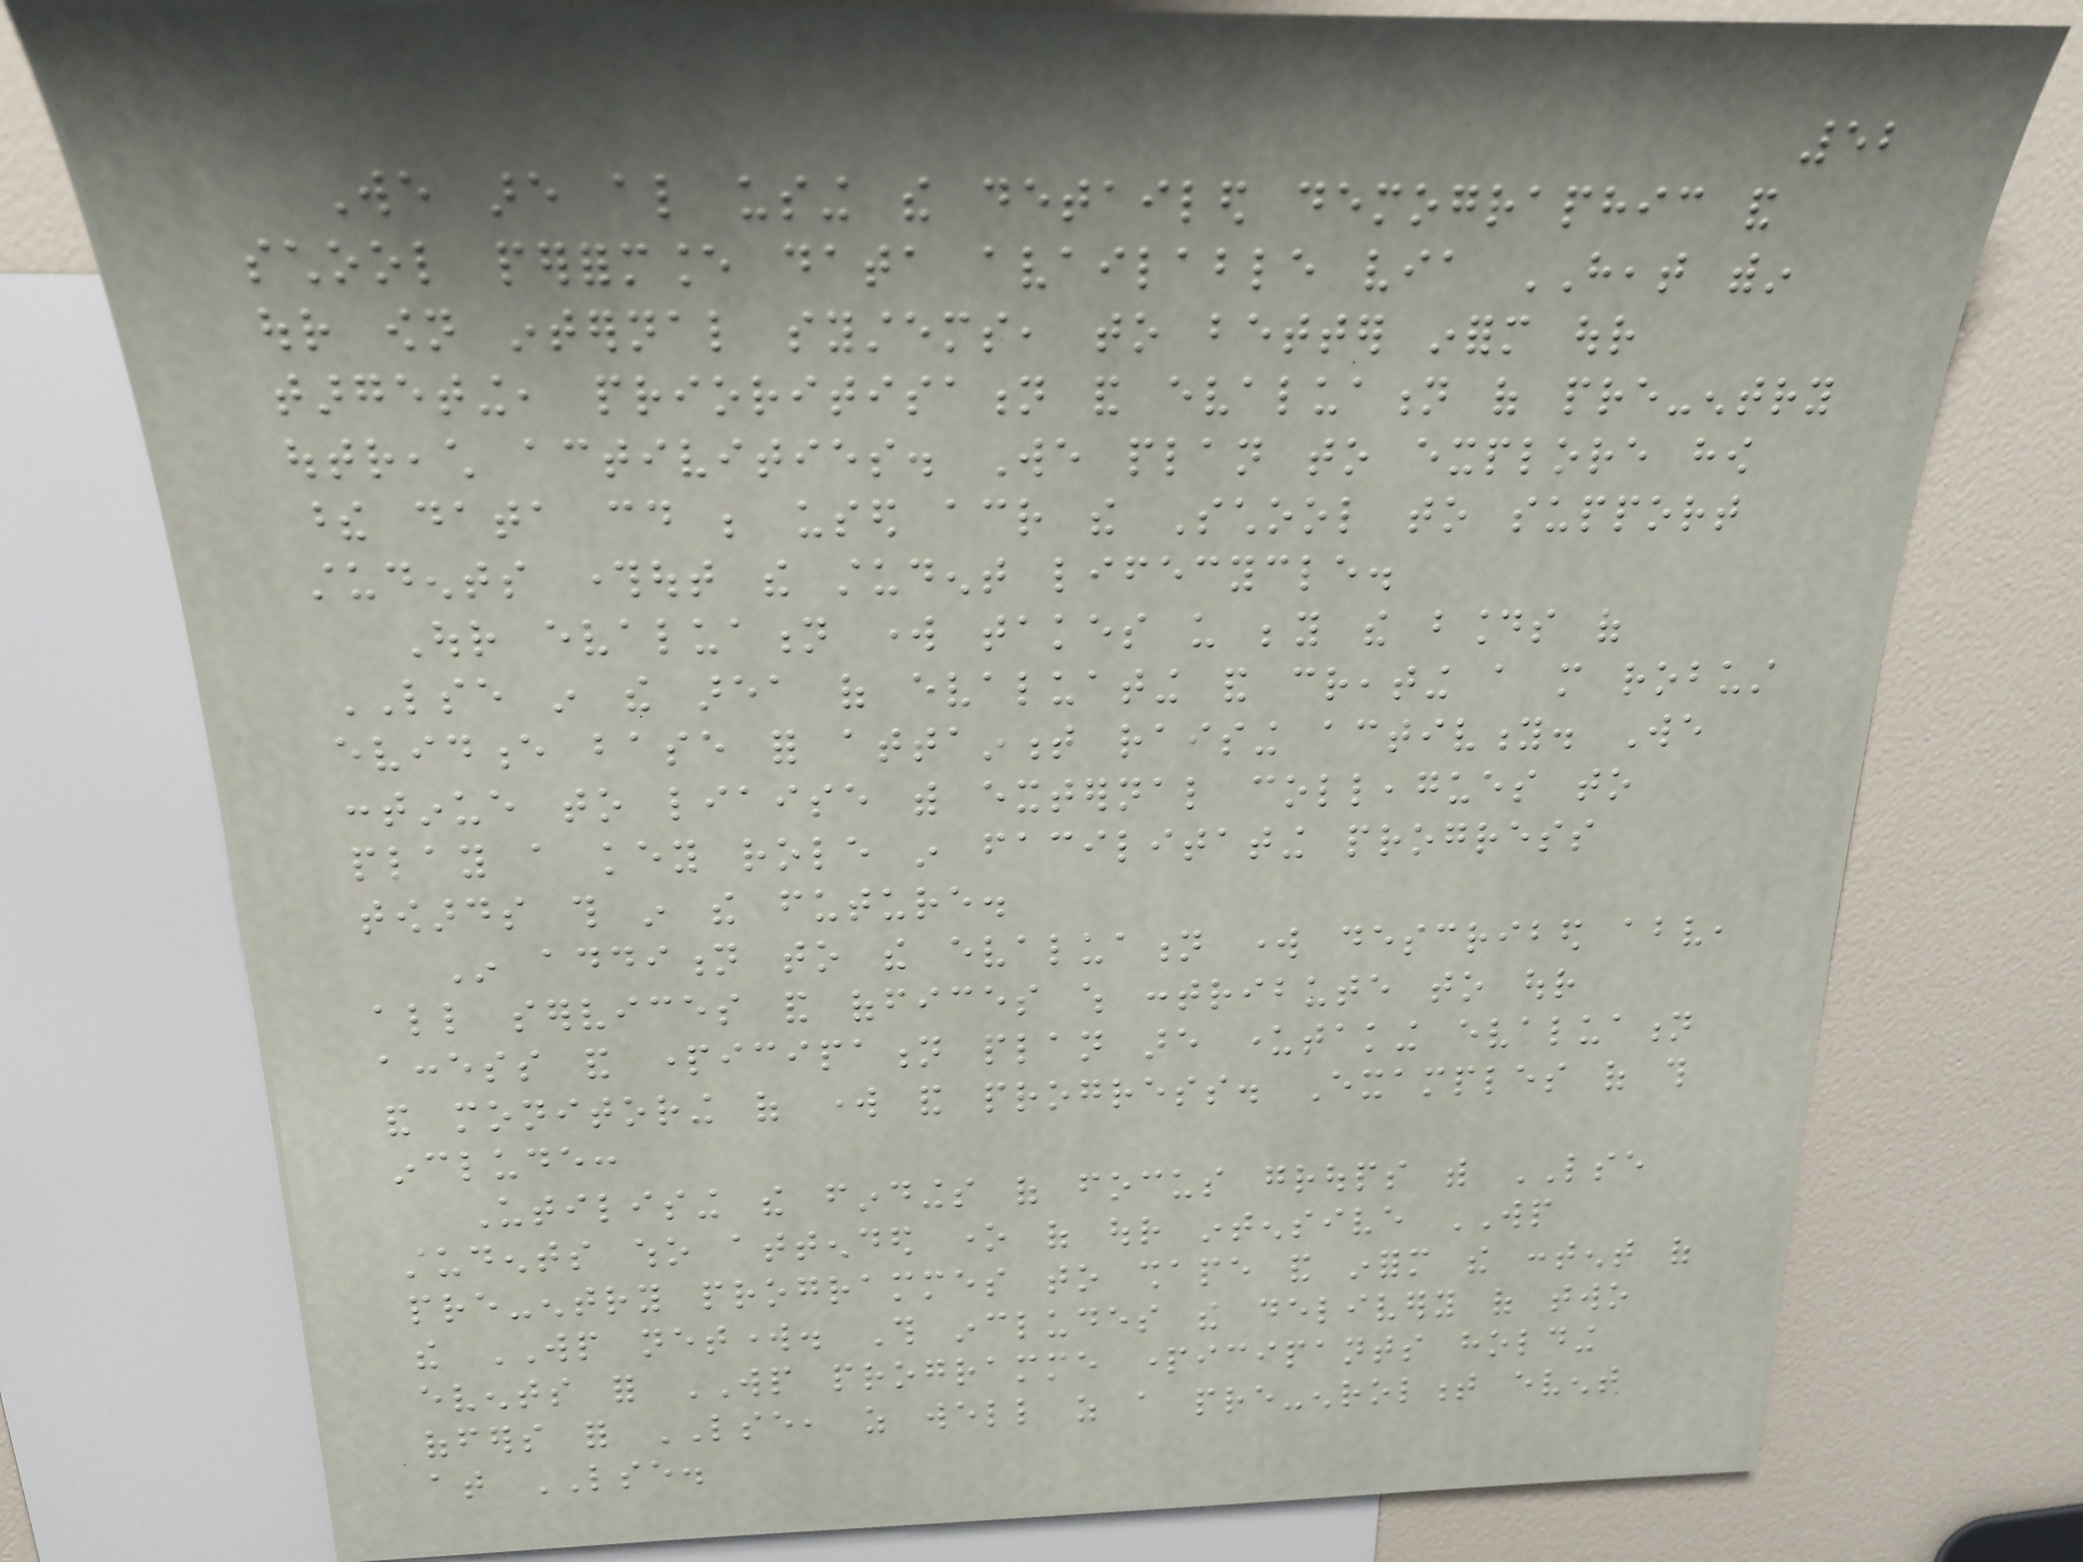52
We are also using the detailed demographic and
school performance data available via HEAT within
our own internal systems, to better inform our
targeting, prioritisation and evaluation of pre-entry
outreach activities. We plan to explore how
these data could be used across the School to support
students throughout the student lifecycle.
Our evaluation work takes us beyond the bounds of
LSE in the area of evaluating and creating a more robust
evidence base for attainment raising activity. We
continue to liaise with external colleagues to
play a key role in facilitating progress
towards this in the future.
In addition to the evaluation work described above,
all services and offices which contribute to our
access and participation plan are undertaking evaluation
and monitoring of work and progress. Examples of this
include:
Utilising the findings of focus groups with LSE
students who attended one of our intensive WP
pre-entry programmes to shape and inform the content of
the WP network. This includes the delivery of two
events for WP programme participants holding
offers for LSE, as well as a pre-enrolment event
at LSE.
